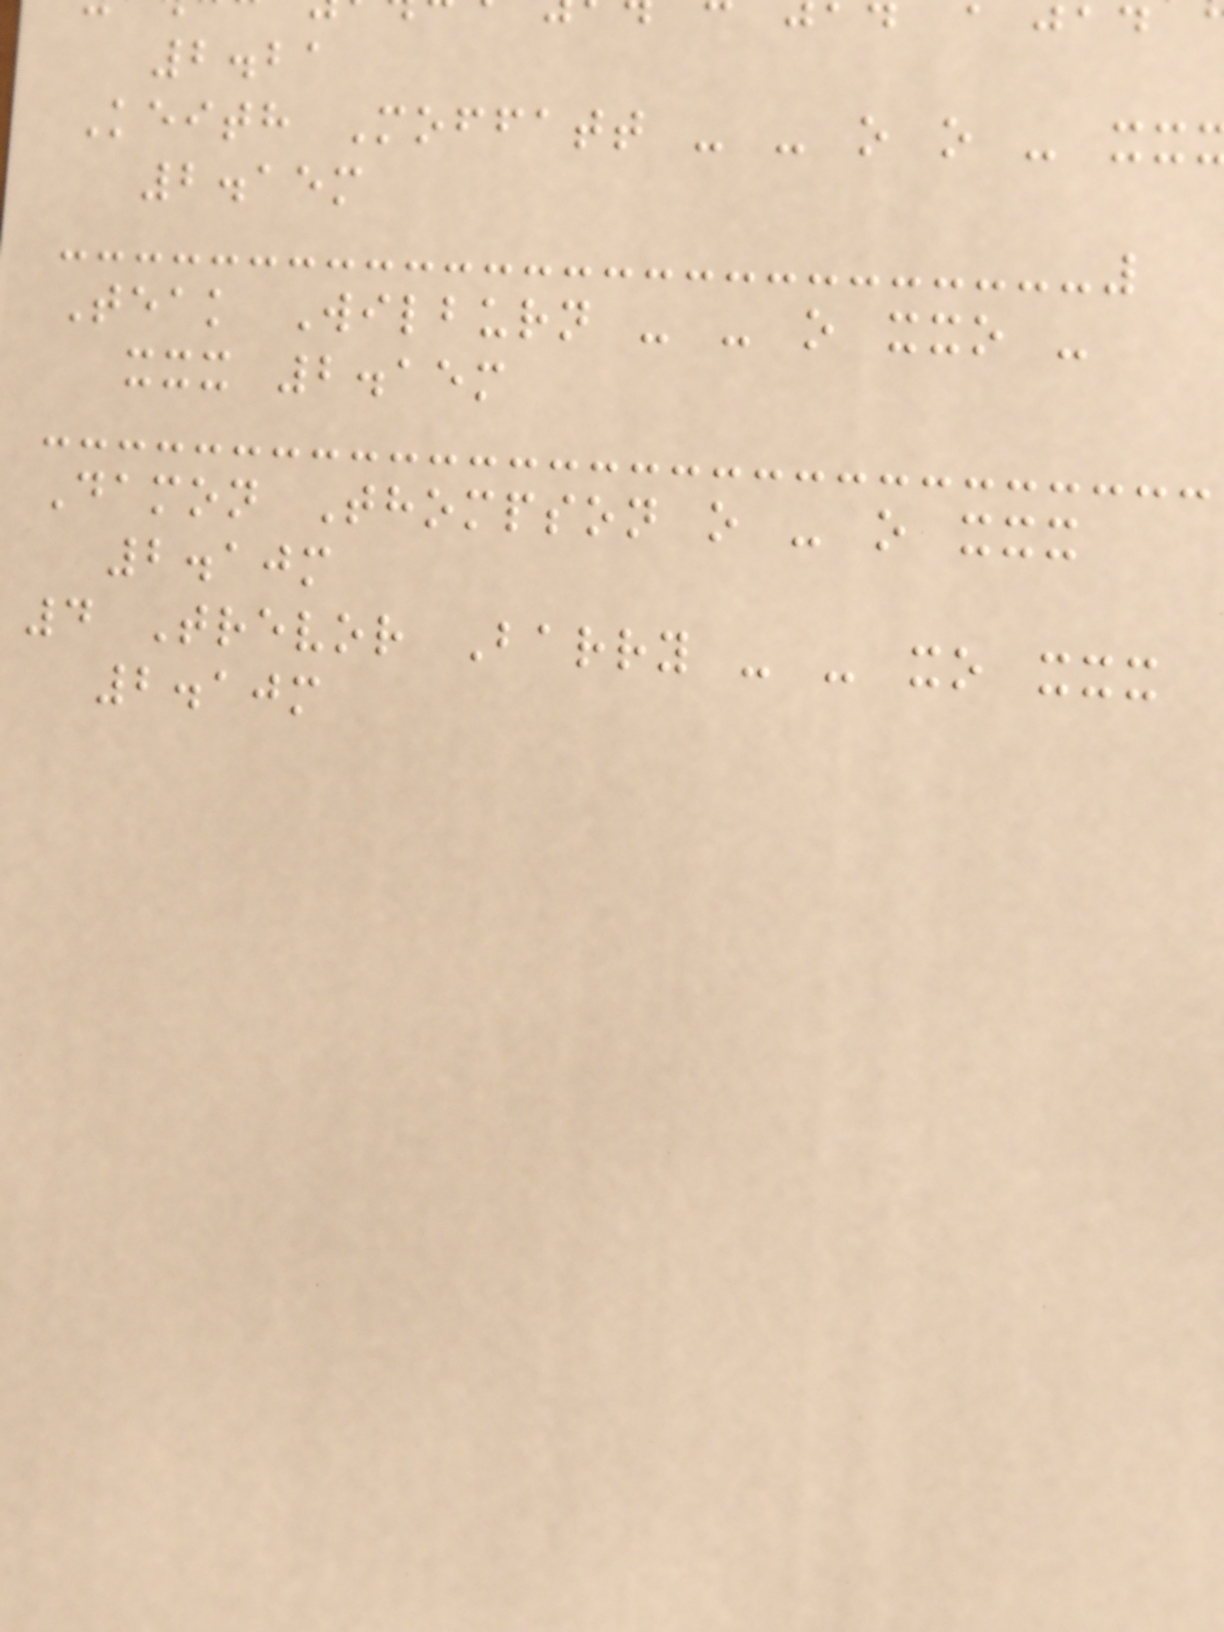2.21
Keith Moffatt - - o o - xx
2.15m
Teak Wilburn - - o xxo -
xxx 2.15m
Damon Thompson o - o xxx
2.10m
4 Trevor Barry - - xo xxx
2.10m
